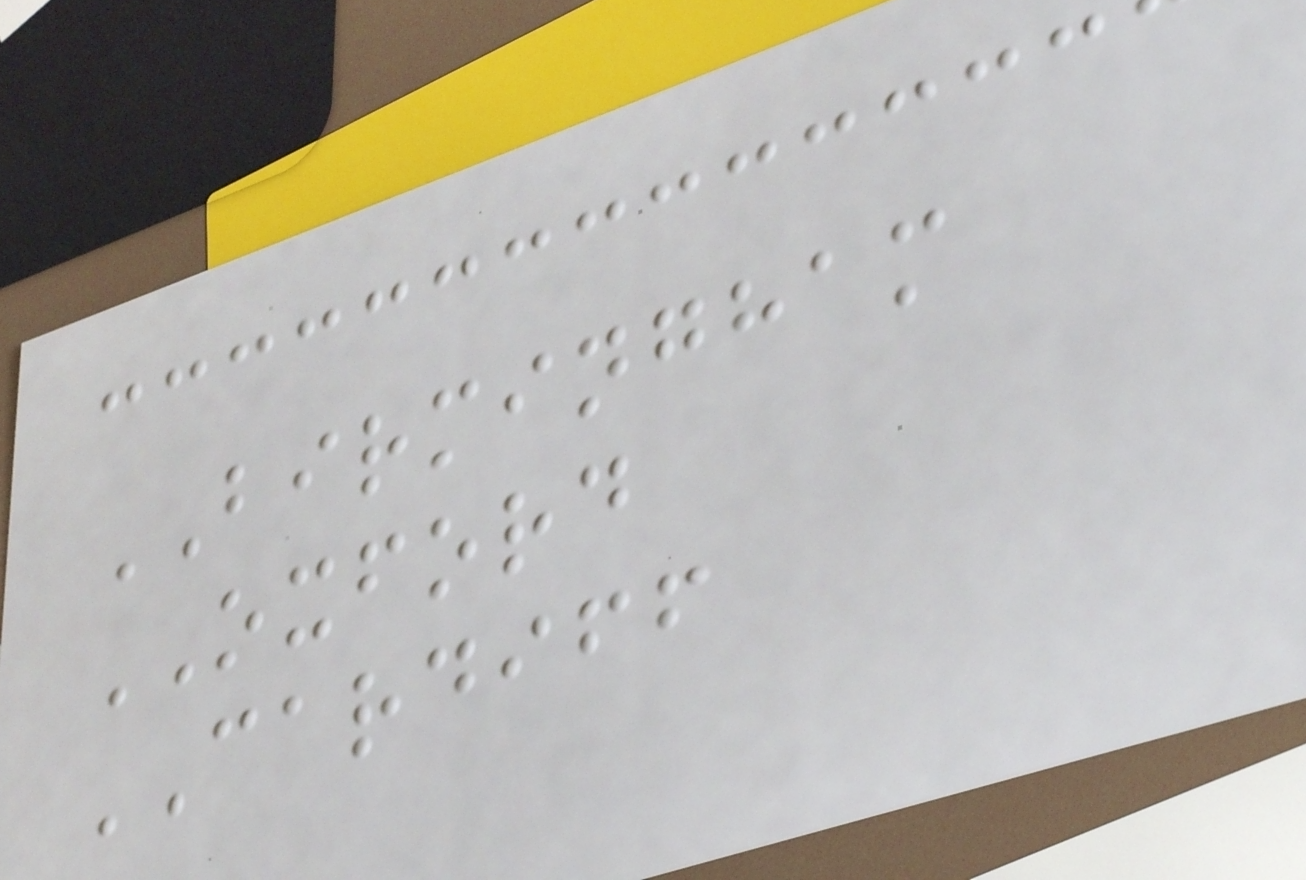BIRMINGHAM
OXFORD
CARDIFF
